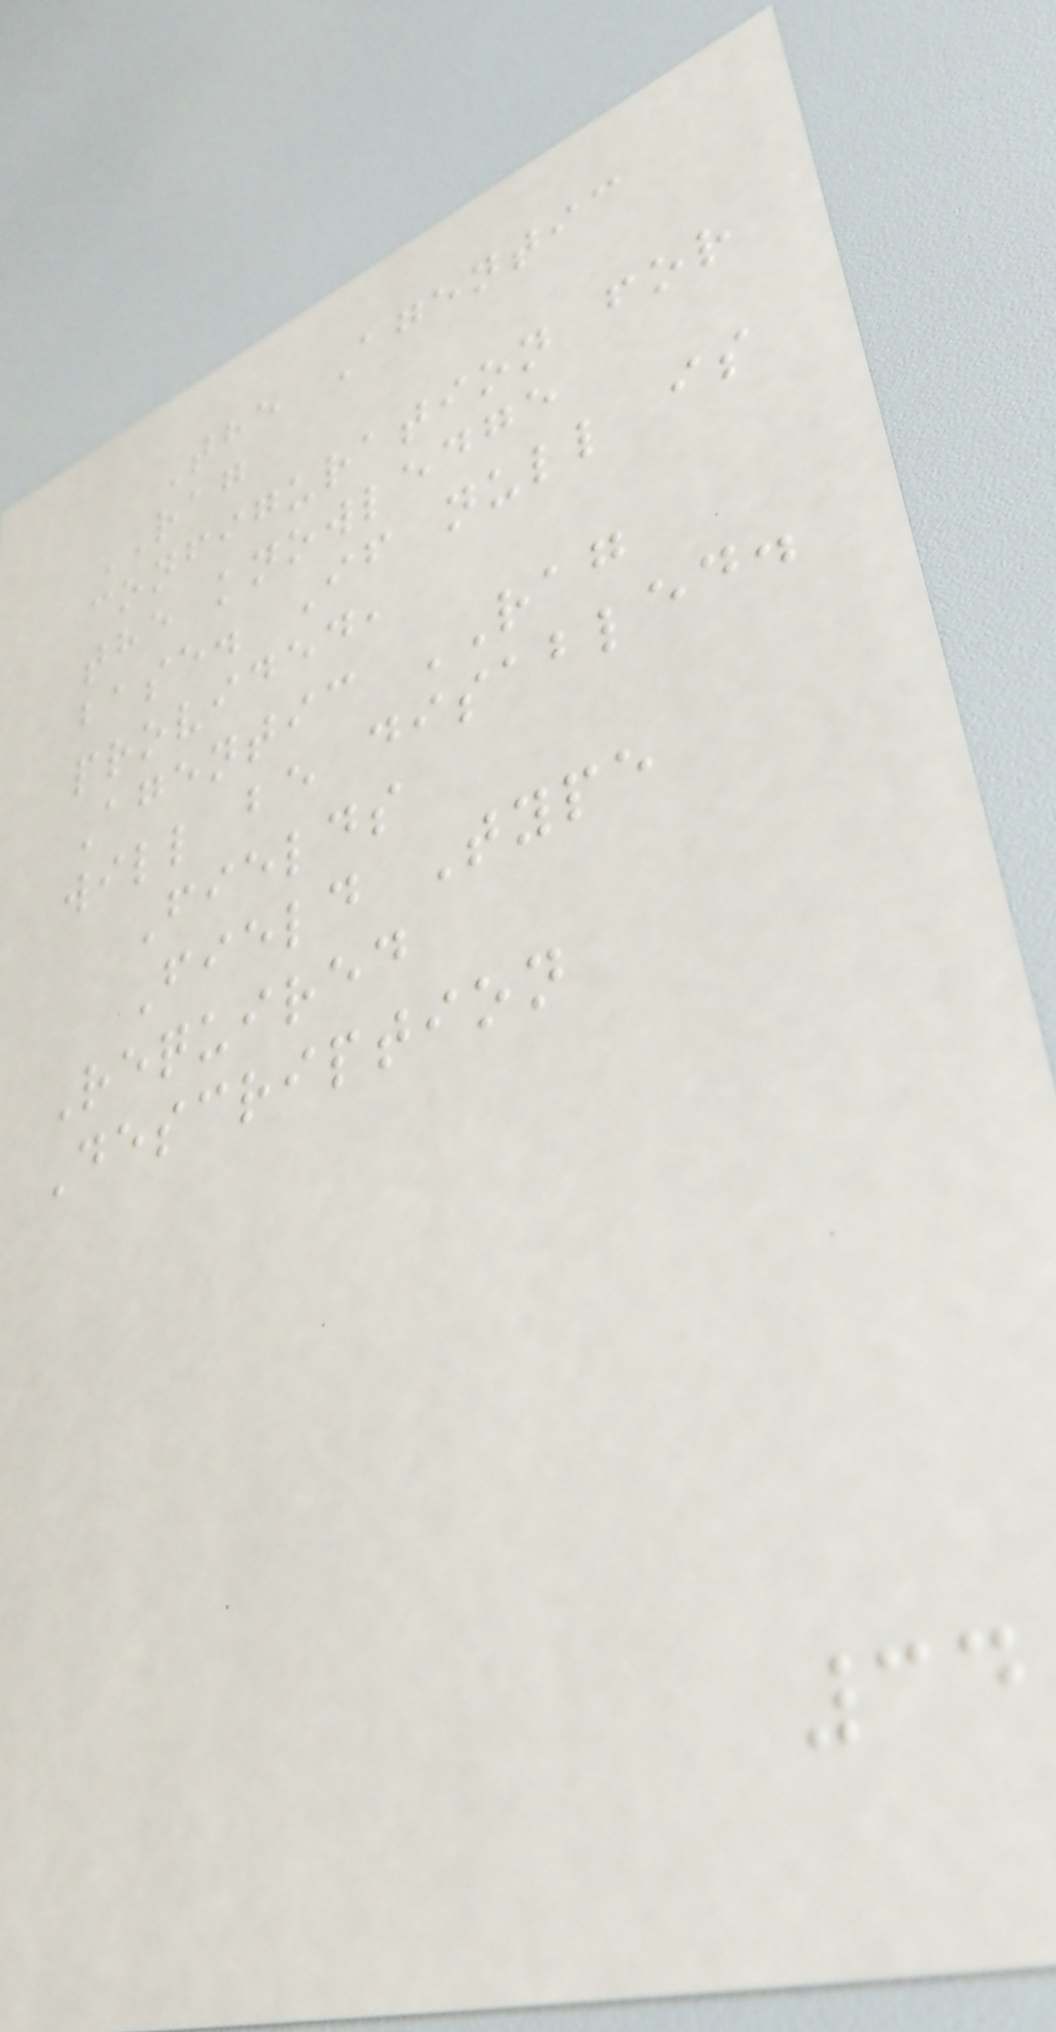The Agentic
RAG
configuration for
the knowledge
base. If null is
provided,
Agentic RAG
will be disabled.
Fields
Field Type
Required
Description
34
